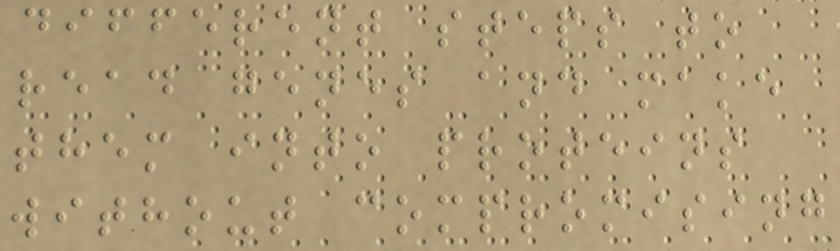different steps to
read genes and make
them into proteins
without compromising
